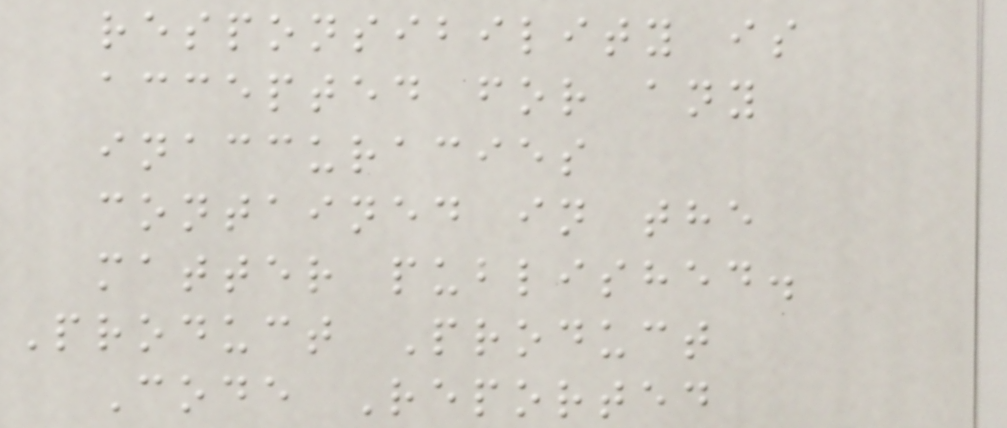responsibility is
accepted for any
inaccuracies
contained in the
matter published.
Product Product
Code Reported
